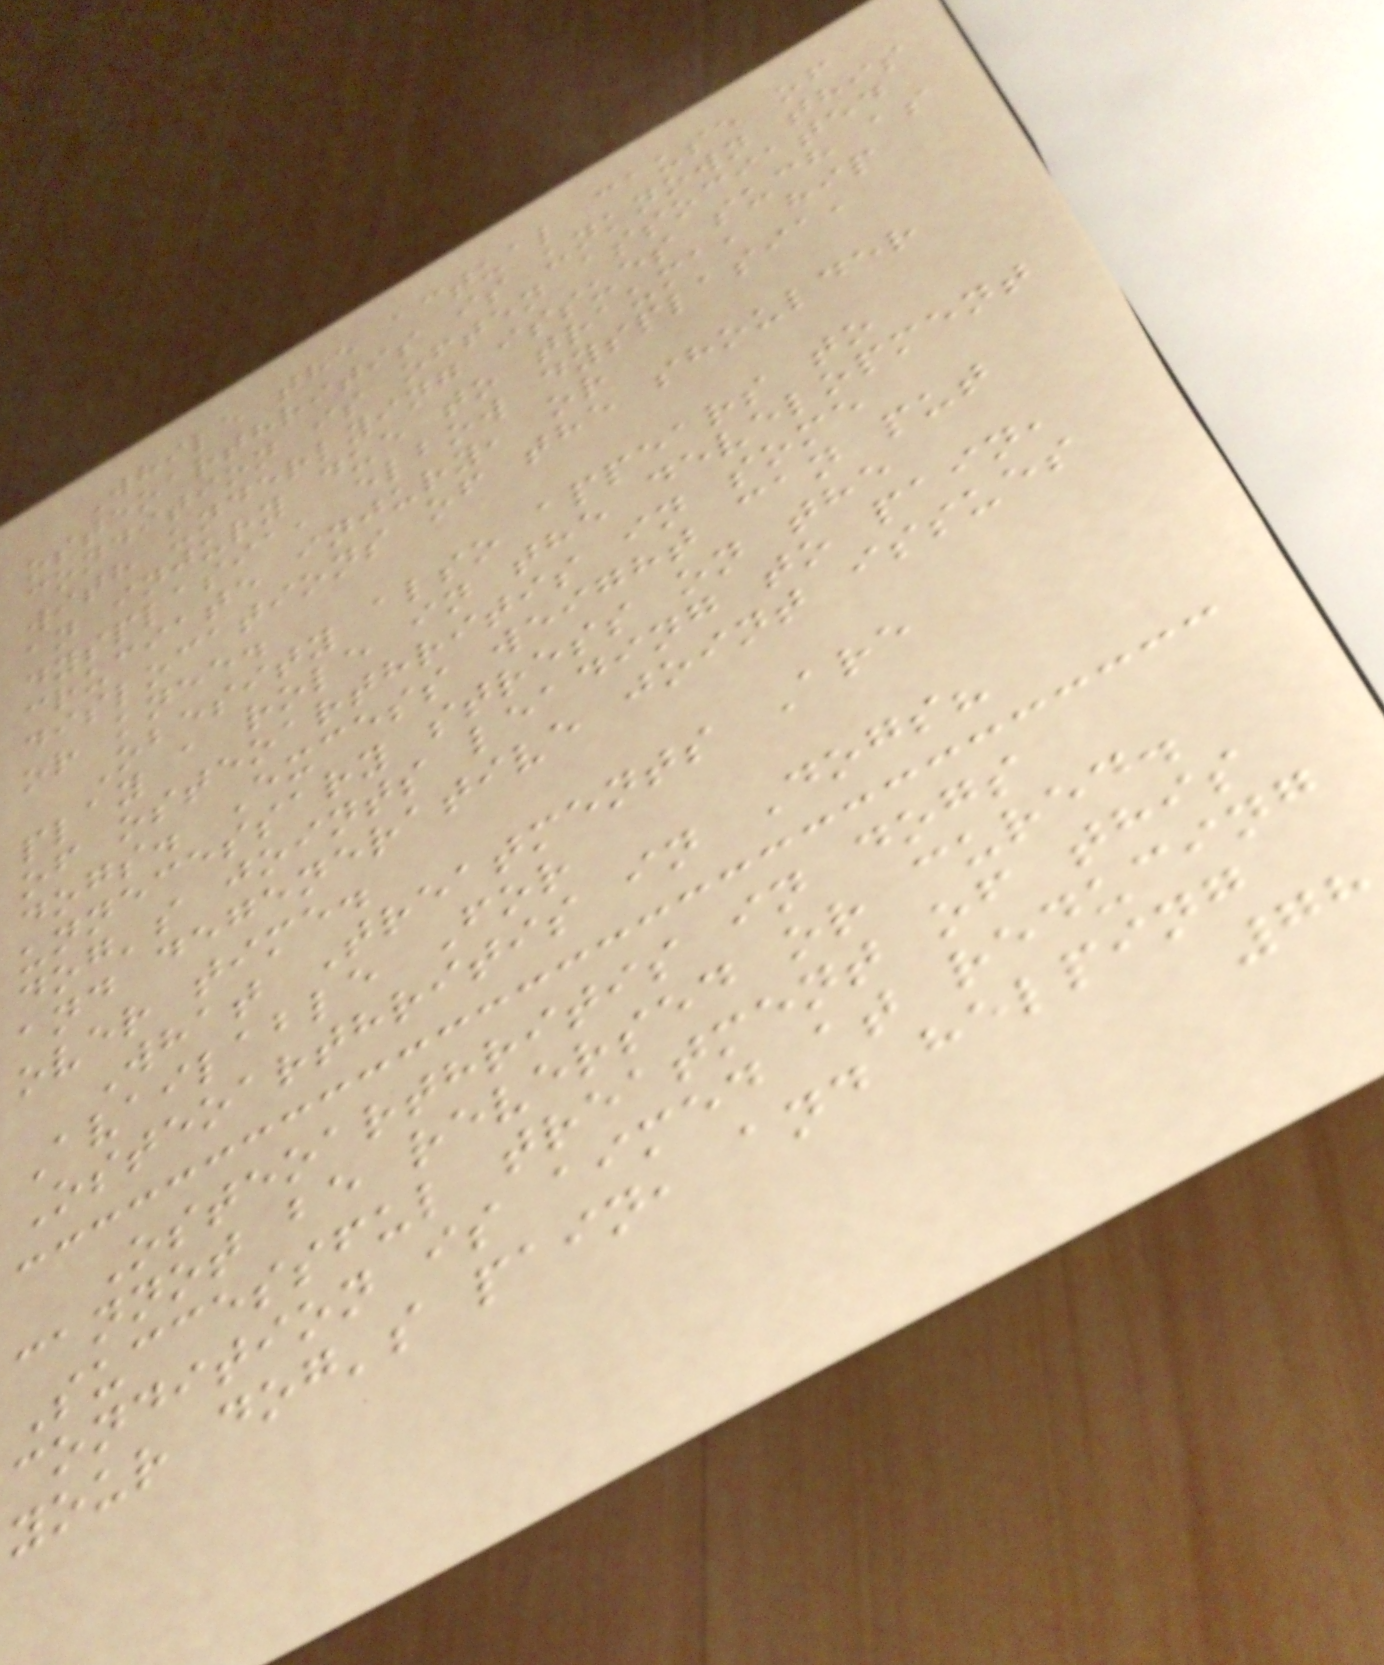While the actual cause of
osteoarthritis is unknown this
condition is often associated
with underlying issues such as
an injury due to trauma, hip
dysplasia, elbow dysplasia,
cruciate injury, or
dislocations of the shoulder
or knee.
Obesity also appears to
play a role in the development
of osteoarthritis in some
dogs. Excess weight can put
unnecessary stress on the
dog's joints leading to pain,
and degenerative joint issues
over time.
What Treatments Are
Available For
Osteoarthritis in Dogs?
Osteoarthritis in dogs
cannot be reversed or cured.
Successful treatment of this
condition is aimed at reducing
your dog's pain, and helping
78
